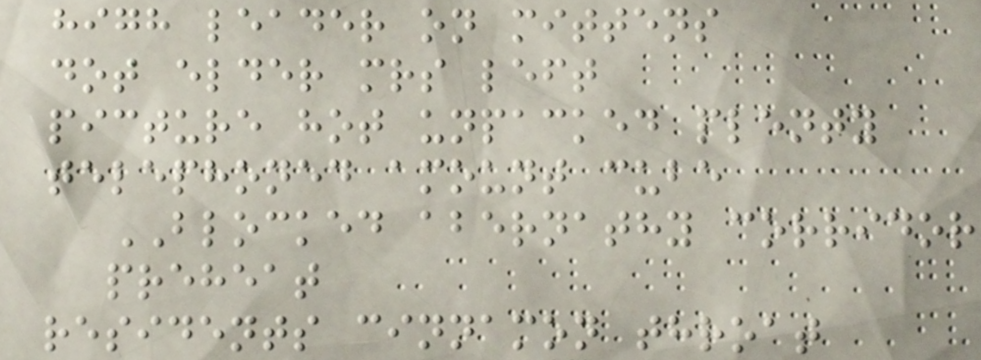high leader on mittens
dot elder mrs left
picture hot unpacked plenty
telephoned amount cube
BLOCKED abernathy corridor
preheat
residents cinnamon throat
